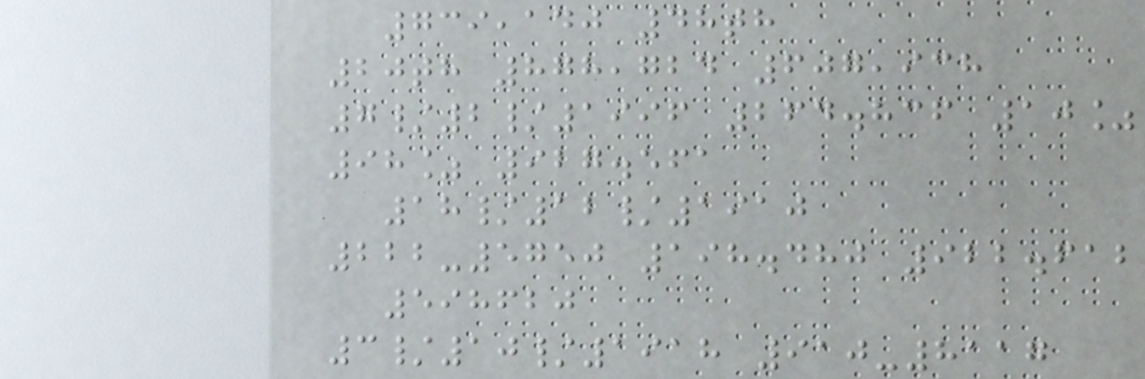739,140 48th
20th 878,724 607,938
7/2/1996 264.836 10%
98% 927.561
18/12/1910
222-5750 198.480 922.612
598620
3/10/1918 910-8117
